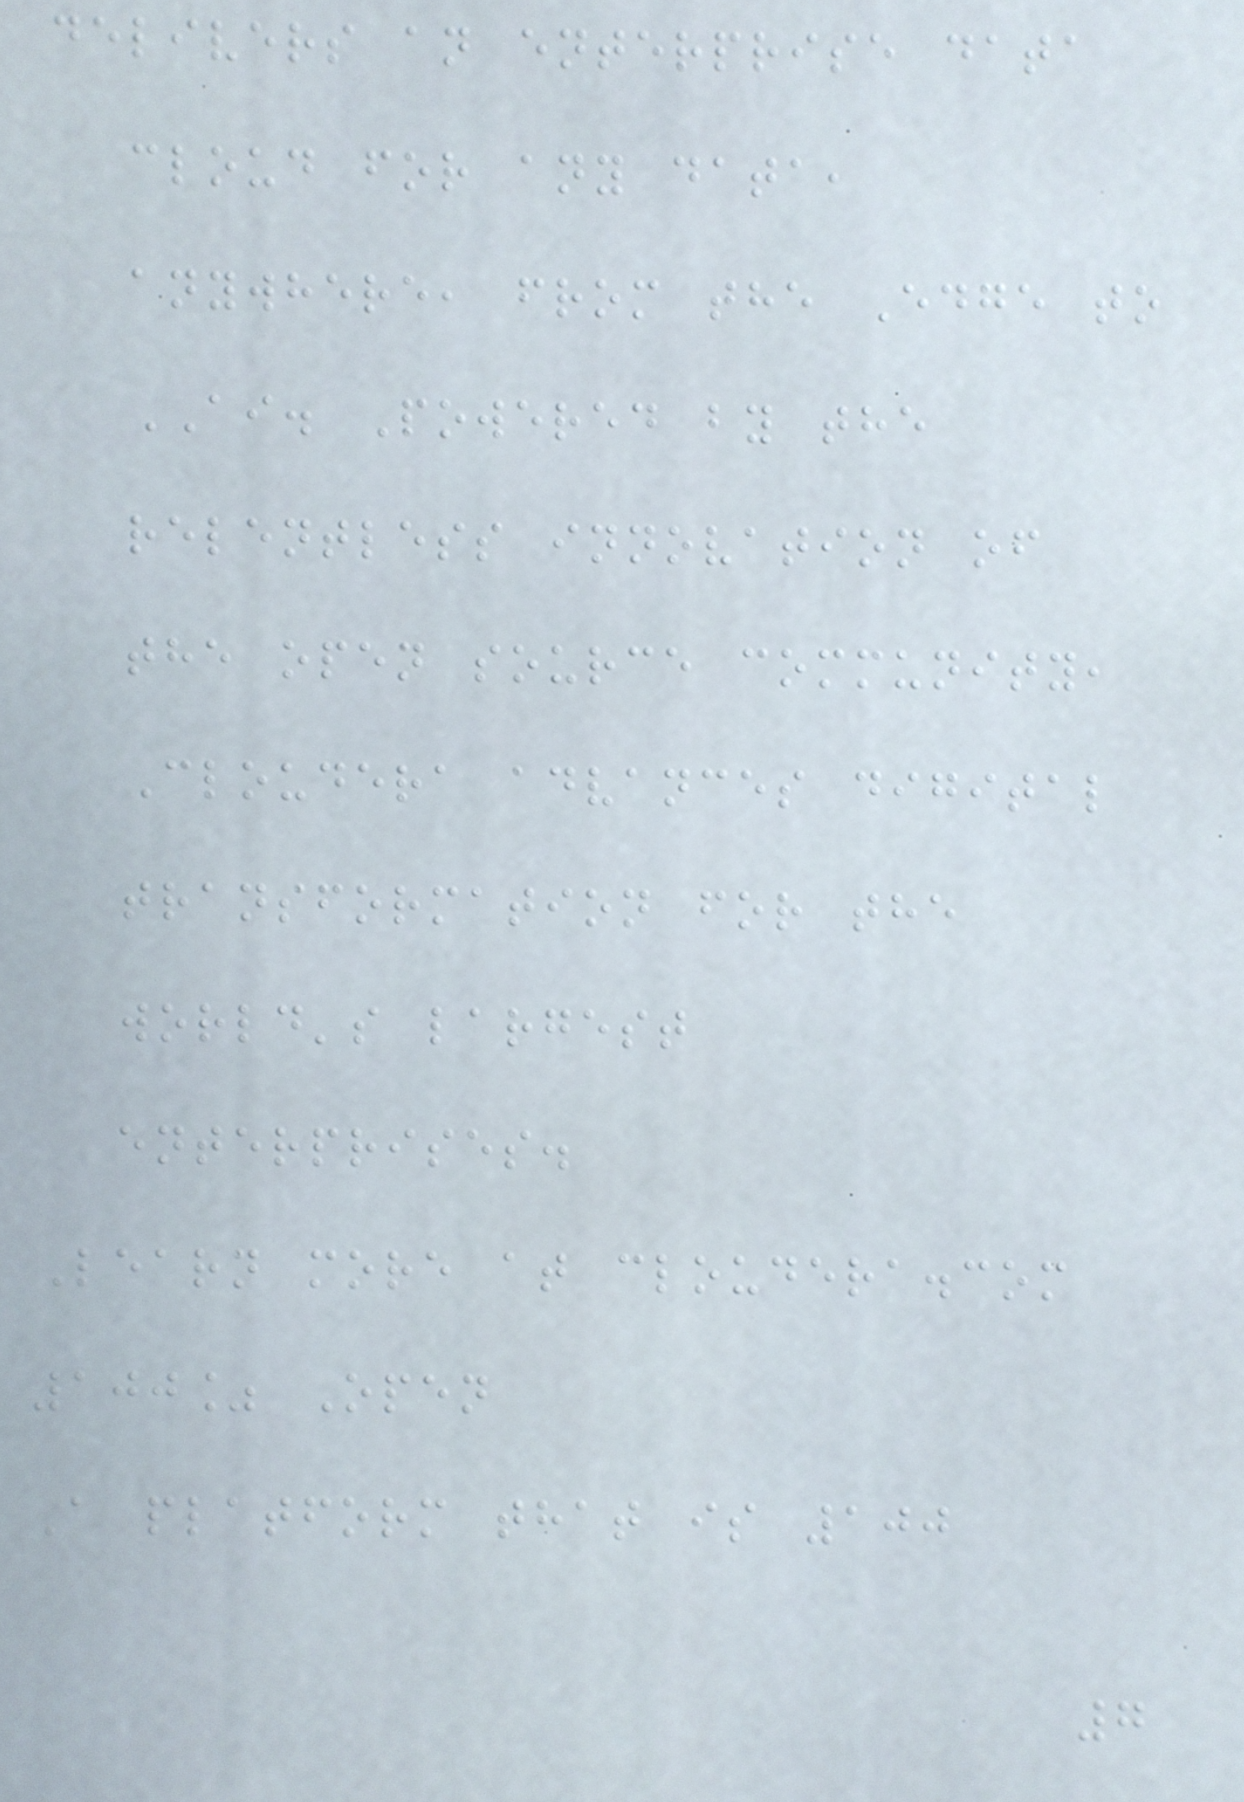delivers an enterprise data
cloud for any data,
anywhere, from the Edge to
AI. Powered by the
relentless innovation of
the open source community,
Cloudera advances digital
transformation for the
world's largest
enterprises.
Learn more at cloudera.com
100% Open
A platform that is 100
7
